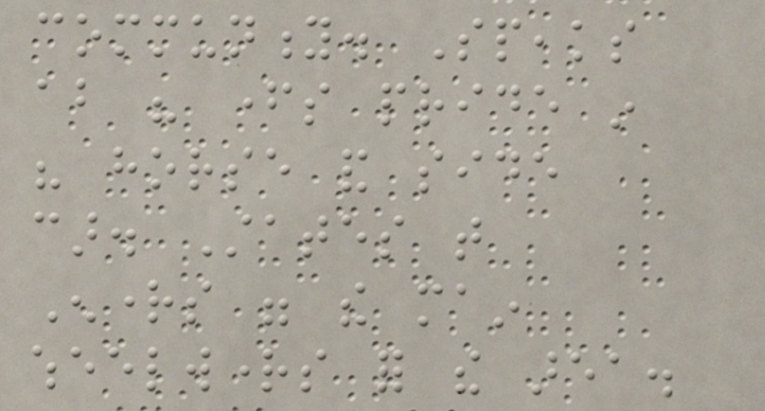community. Speaks
about his fathers pride in
his horse and side
car. States that
Enrights were the main
wheelwrights for the area.
